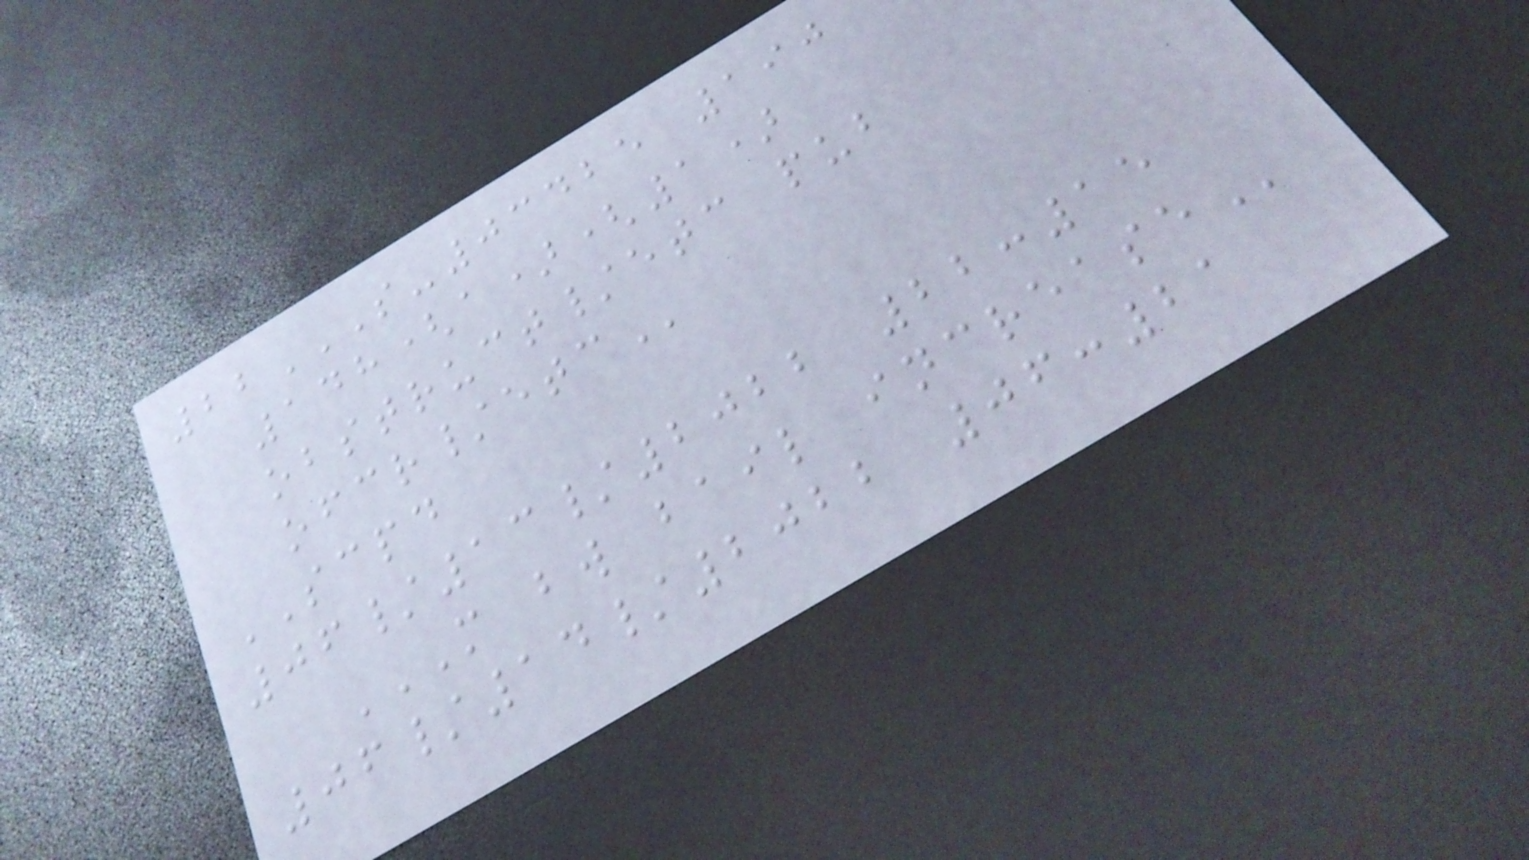22S-03425 190
148(A)(1)
OBSTRUCT/ETC PUB
OFCR/ETC
SCPD
06/13/2022 22:15
M BW BAIL INCREASE
06/14/2022 06:21
